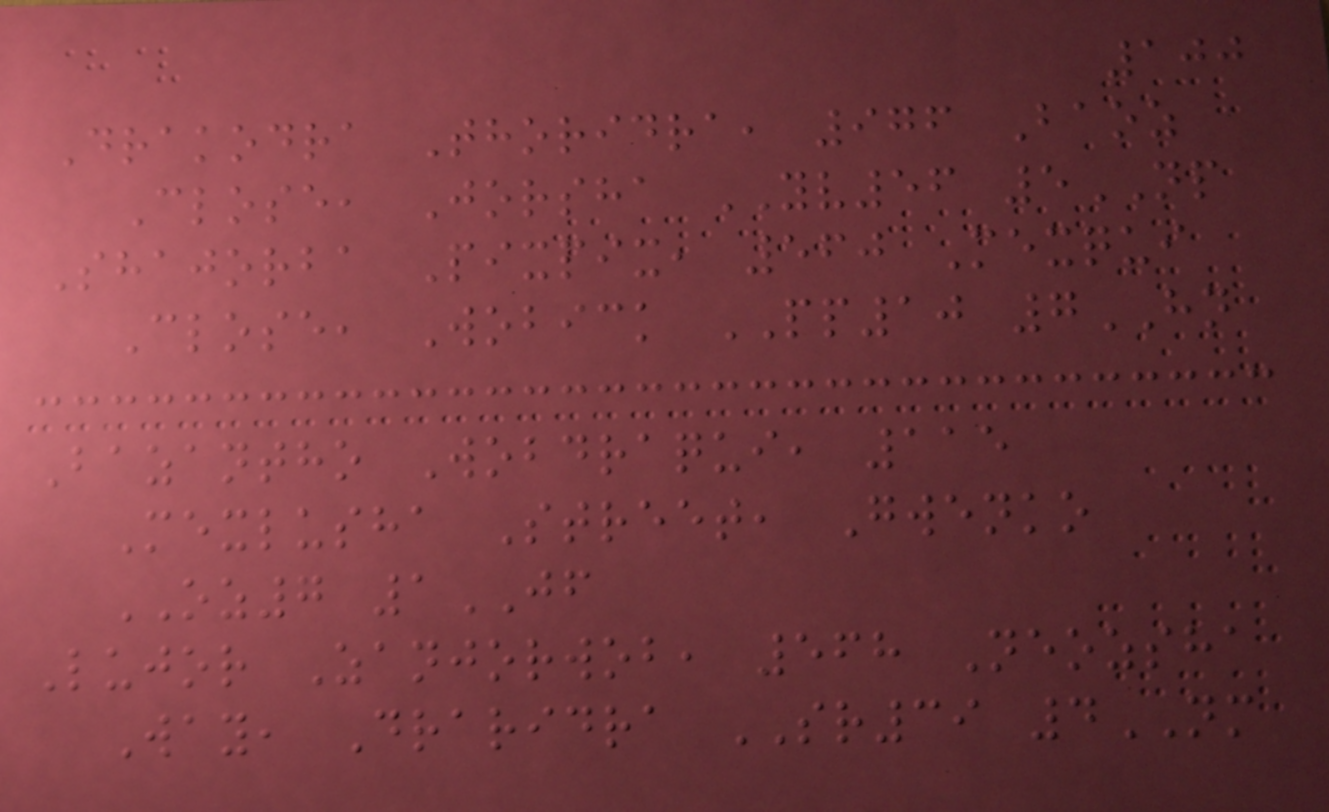100
Drakodra Thoridra, 976 Baoz
Close, Jorsha YV56 5NP
Shajorba Pixpix, 560 Mexqui
Close, Wobick PP10 7HN
Bazantho Wobdraqui, 115
Mexlusha Street, Gwenko
OZ7 1JF
Lujor Zanjorwob, 568 Neozsha
Way, Draridra SR39 4NM
